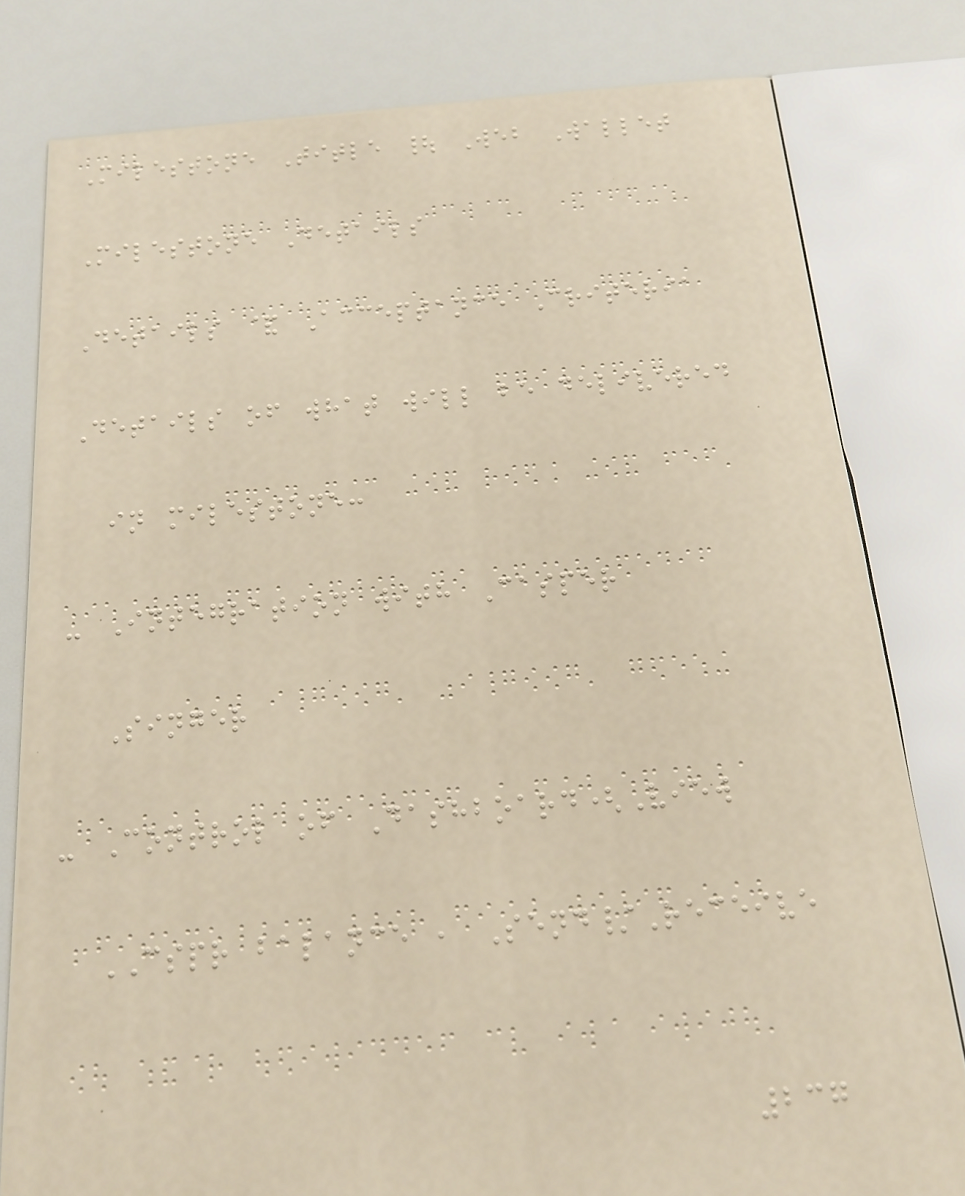Milestone Title | Web Wallet
Milestone Details
Details & Acceptance Criteria
Details of what will be delivered
in milestone:
- Integration with Casper
Singer
- Control of Dashboard(View
CSPR balance , Send/Receive
237
